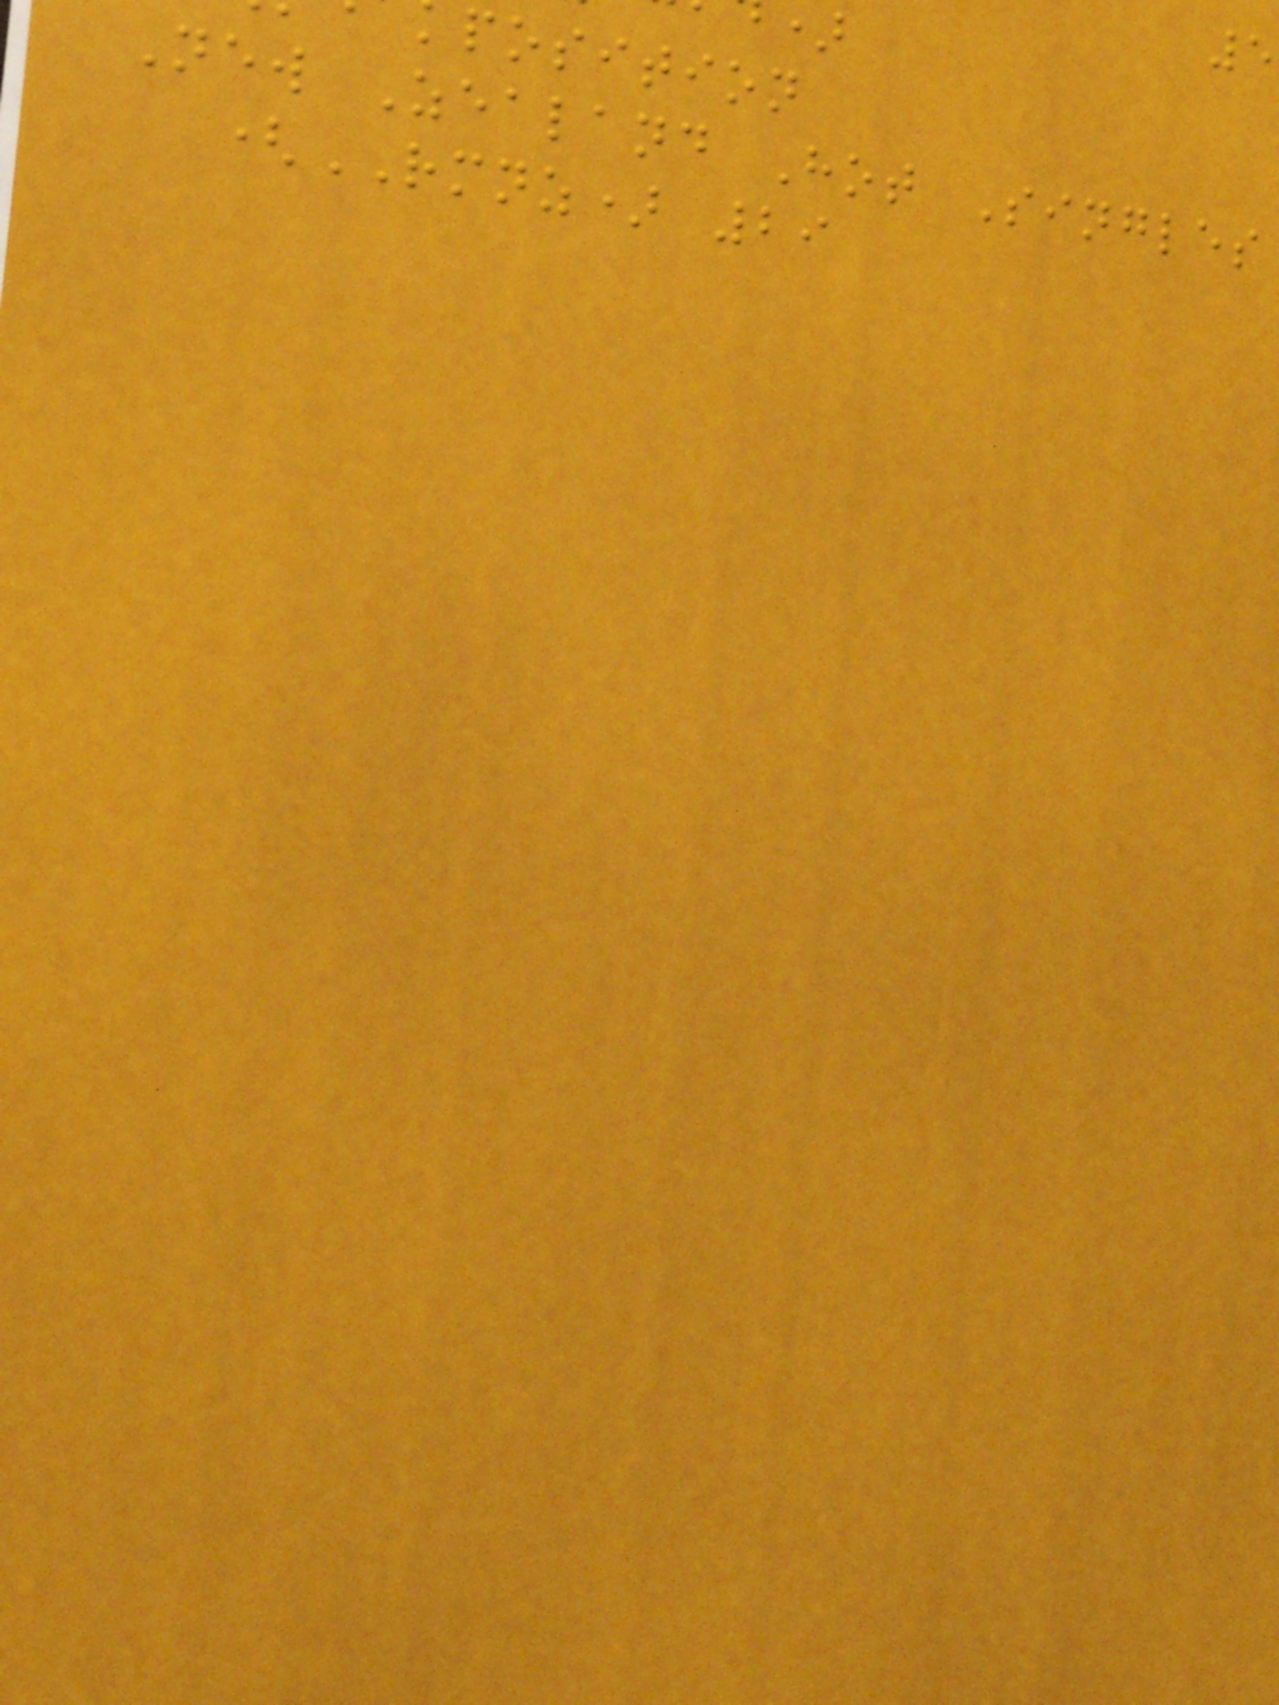position
New Zealand Hot Singles
(RMNZ) 29
